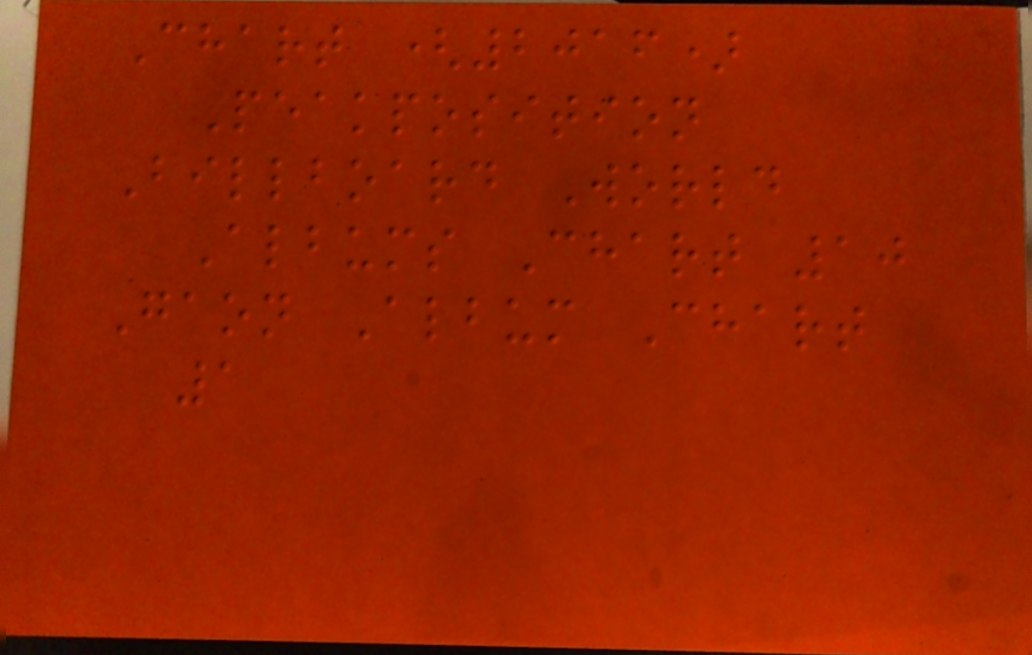Chart (2016)
Peakposition
Billboard World
Albums Chart 10
Gaon Album Chart
1
